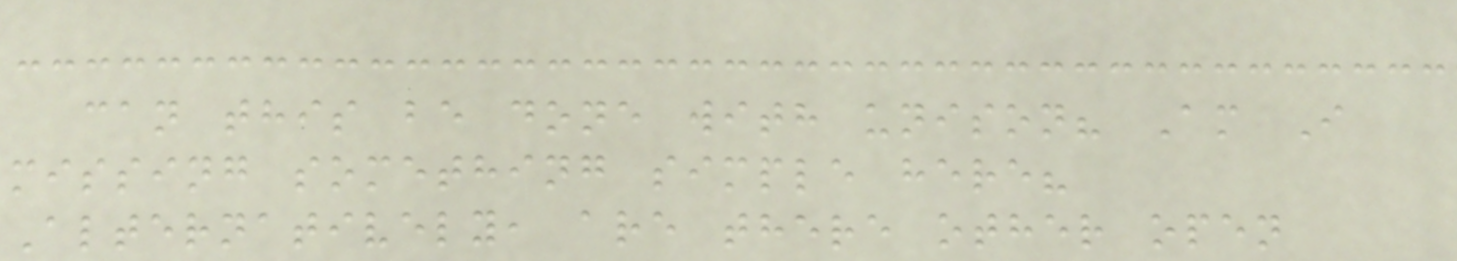can this be done with unison? Am I
missing something simple here?
Alternatively, are there other open
